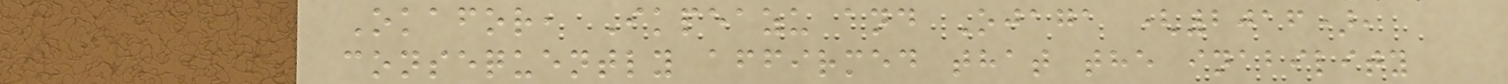Okafor, Ikpeazu and Ojaga (2016),
consequently affirmed that the inability
